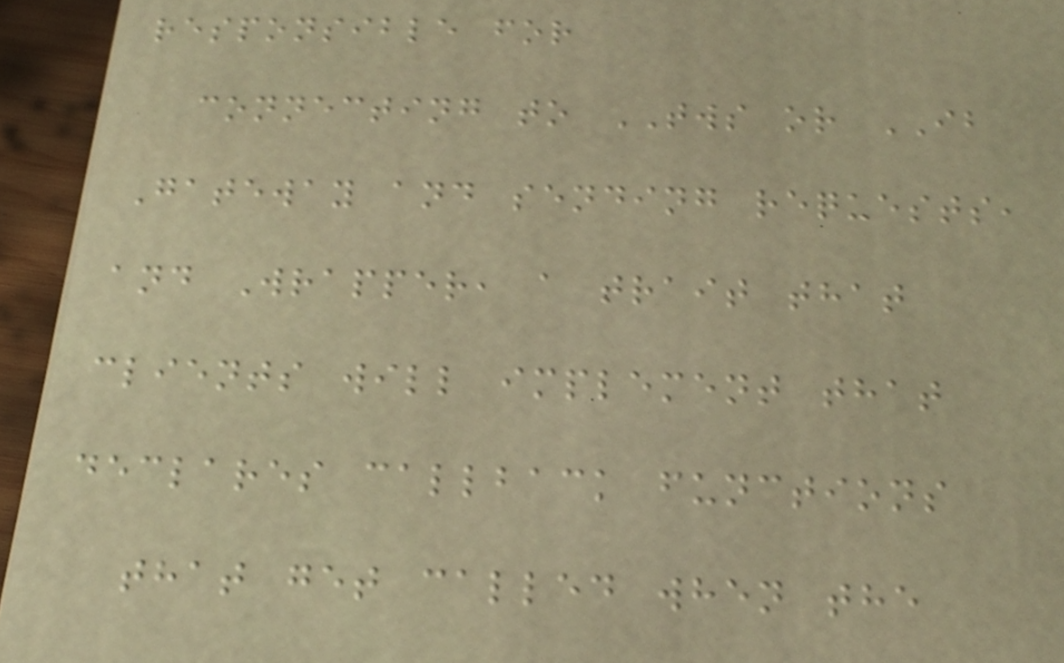responsible for
connecting to TWS or IB
Gateway and sending requests,
and Wrapper, a trait that
clients will implement that
declares callback functions
that get called when the
